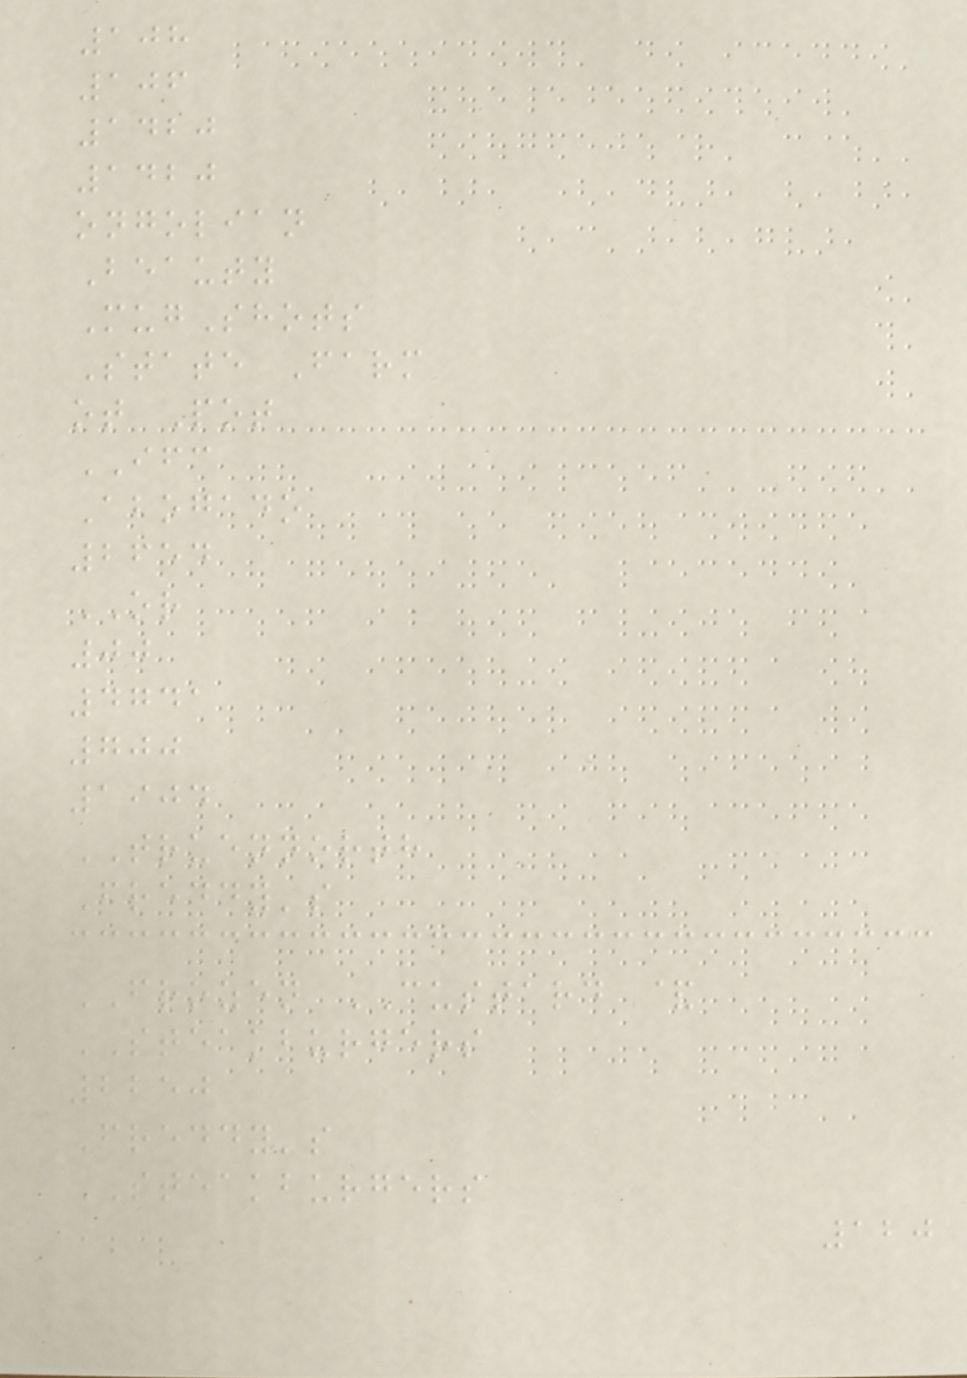108
106
1420
1420
ongolian
Beauty
MugShots
State Farm
ot Pot
IFC
Abogado
2654
OR
00
4741
700
1904
TRUENNORTH
Freddy's
FROZEN CUSTARD &
STEAKBURGERS
2250
Freddy's
STEAKBURGERS
120
